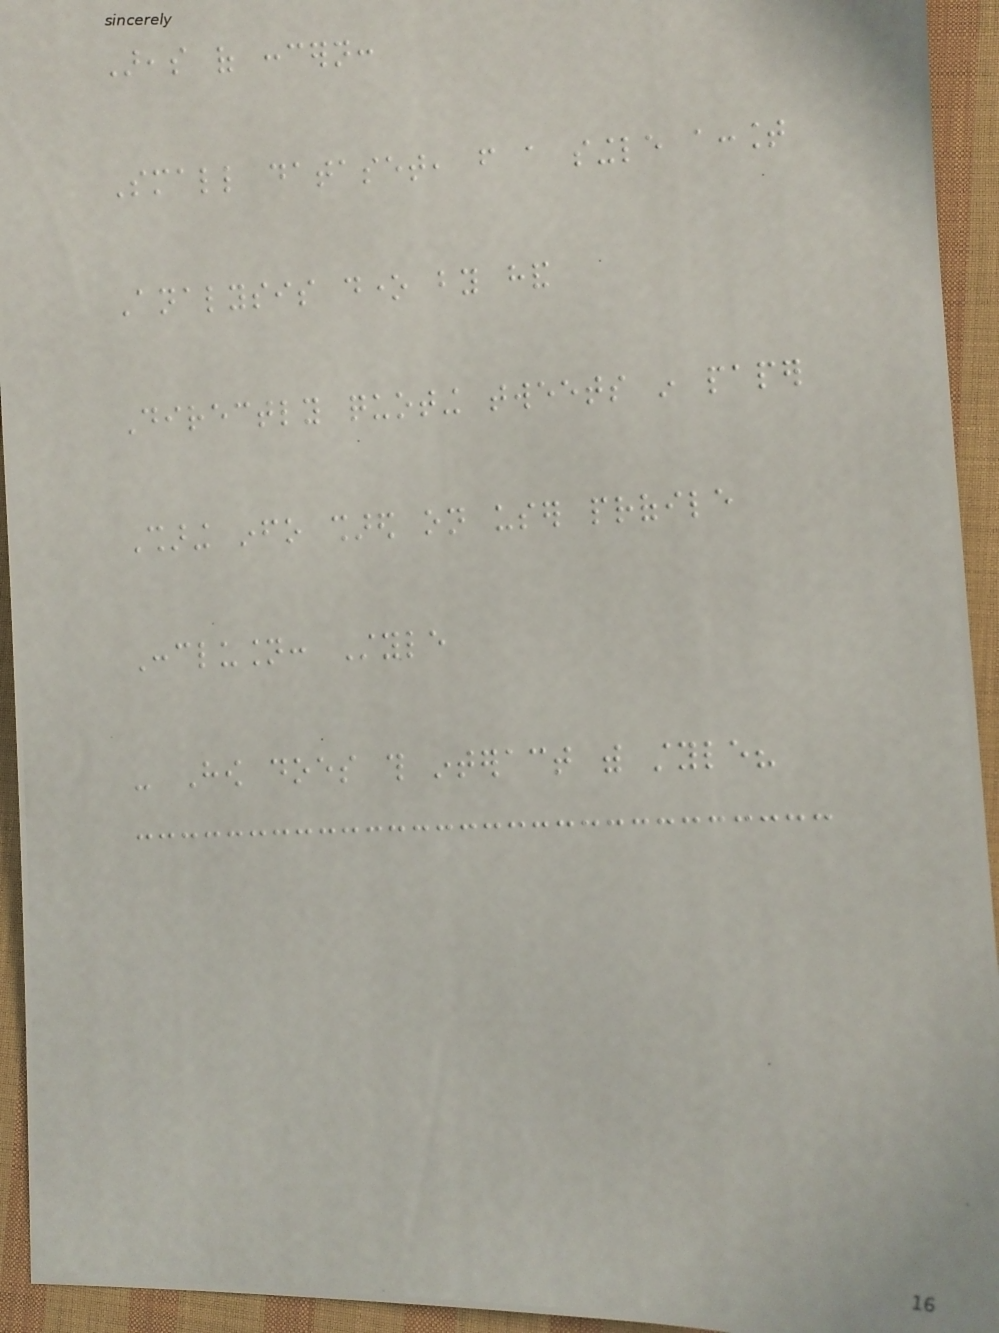Areas of concern:
Small dataset, from a single account
Analysis done by hand
Directly quoting tweets in paper
Sharing info shared on user profile
Conclusion: Style
- How does this interact with style?
